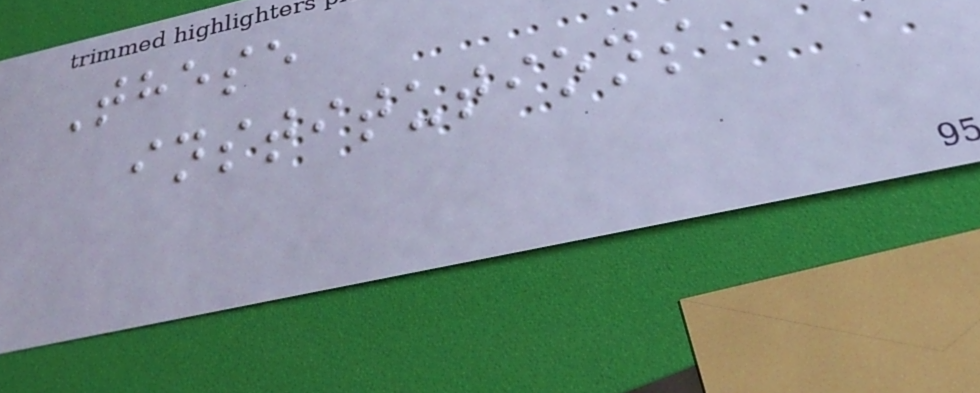These
institutions
